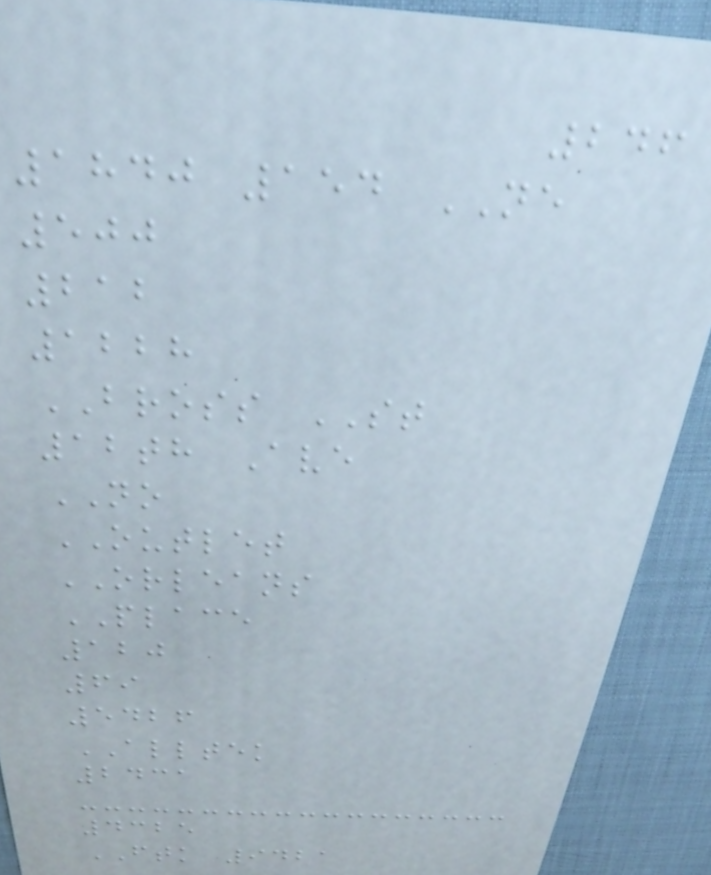246
1840 154 NE
500
212
1228
BROSS ST
12th Ave
NO
OUTLET
ORLEANS
PLACE
120
69
5426
ALLTEK
2431
4325
FTK 9421
